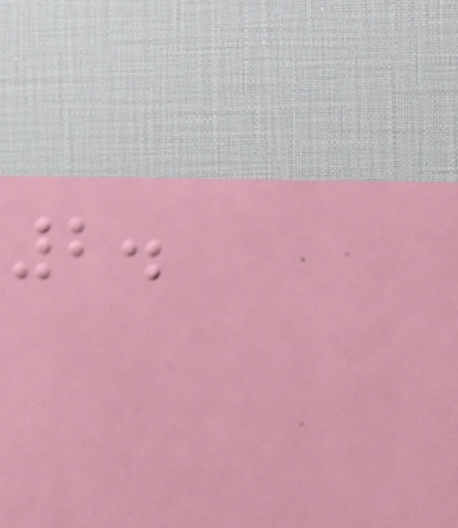2.
